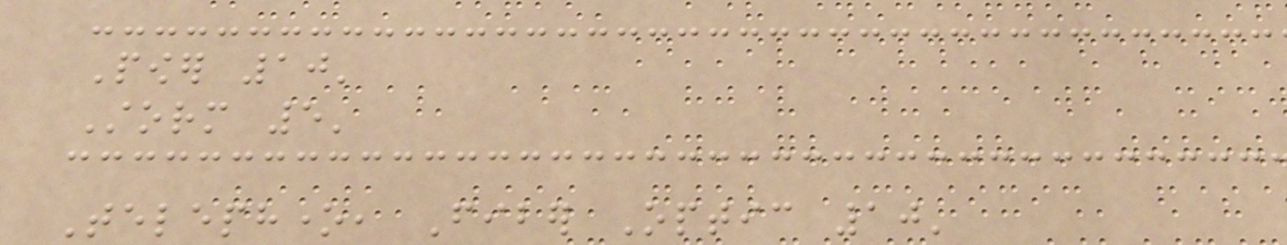Power 10'
Storm 5'
Telephone, Fiber Optic 10'
